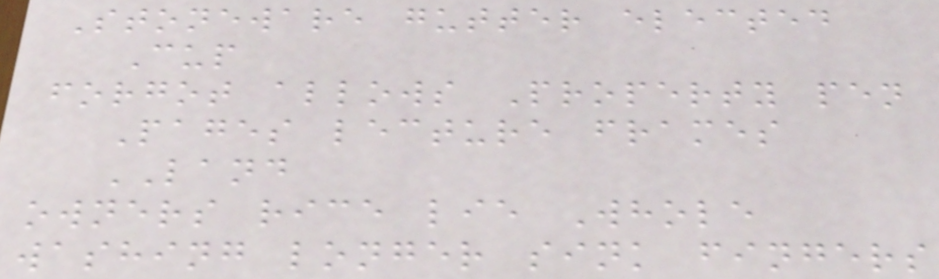Stoneware gutter elected
Cup
forgot allows Property pen
Pages lecture frames
LAND
owners rice lie Whole
washing longer sink fingers
